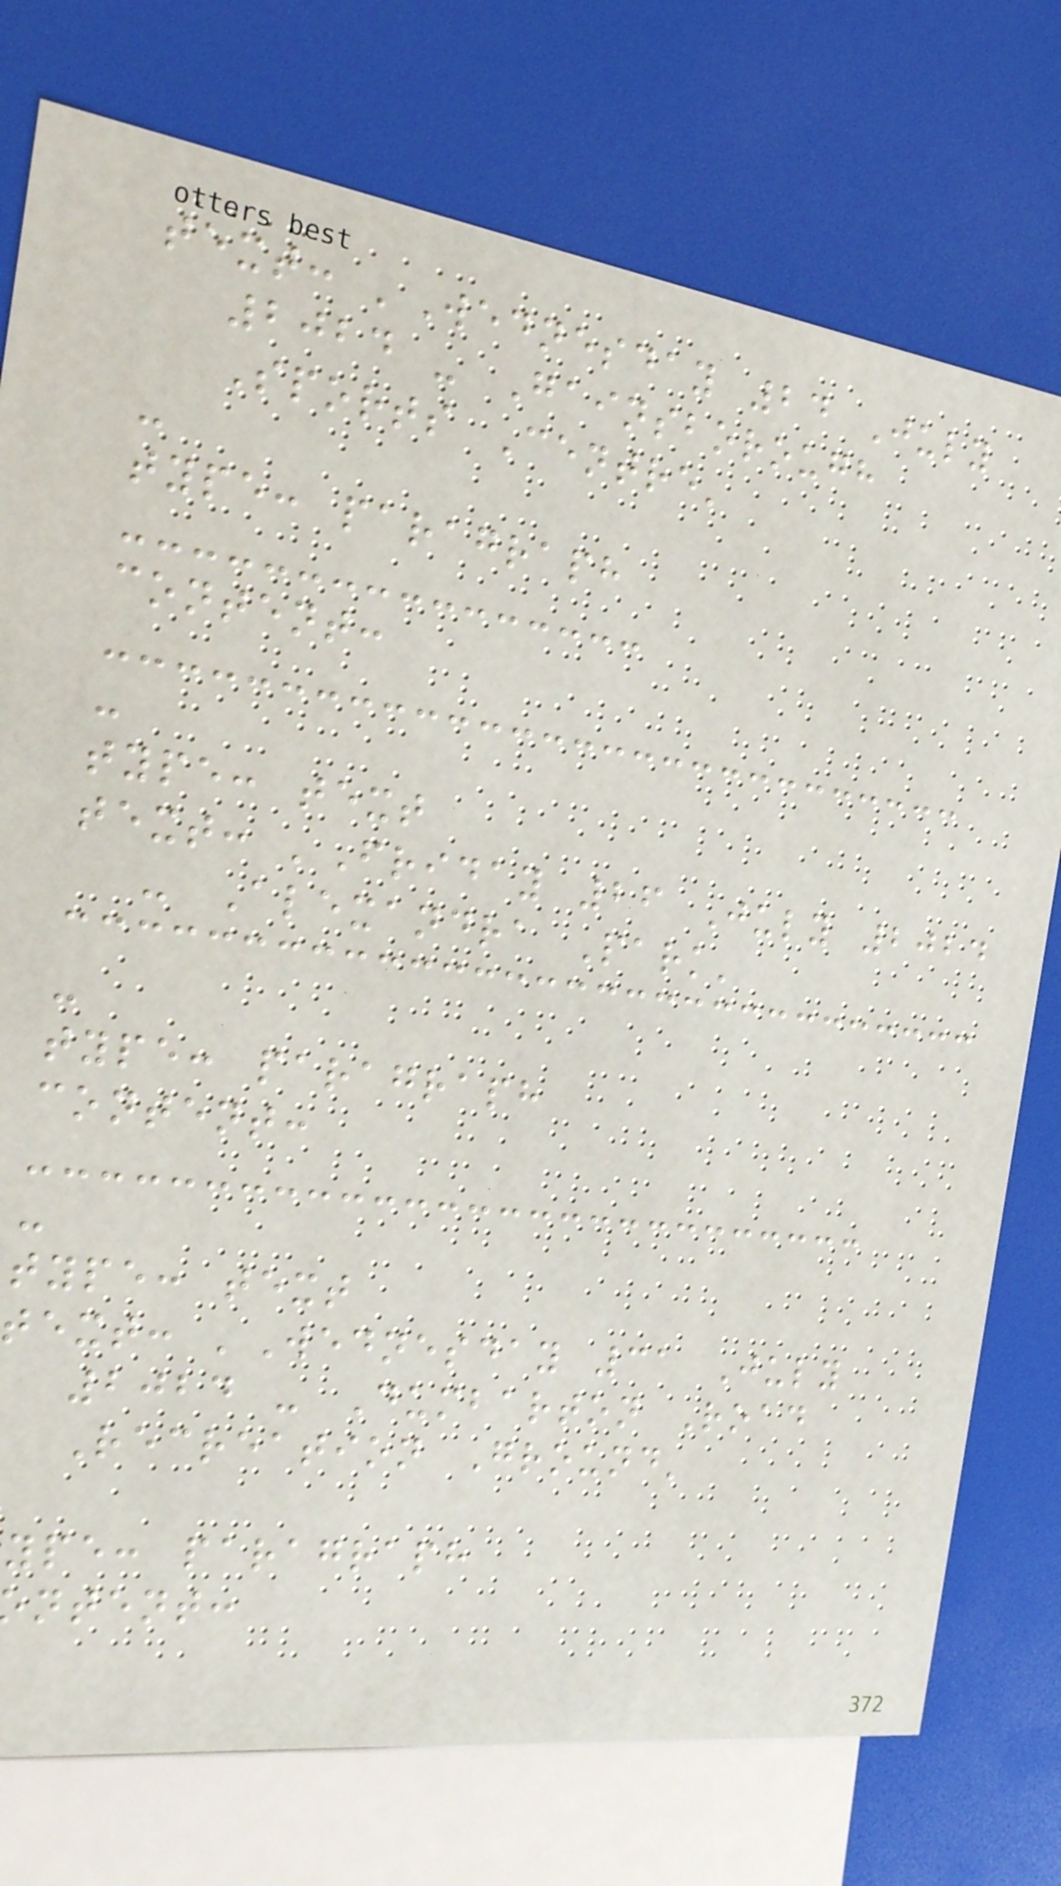text: 'Wednesday 24 July
2024 - Gainsborough
Sports Centre'
-
type: paragraph
content:
-
type: text
text: 'Friday 26 July 2024
- Alexandra Park'
-
type: paragraph
content:
-
type: text
text: 'Wednesday 31 July
2024 - Dumbarton Road
Recreation Ground'
ype: paragraph
ntent:
